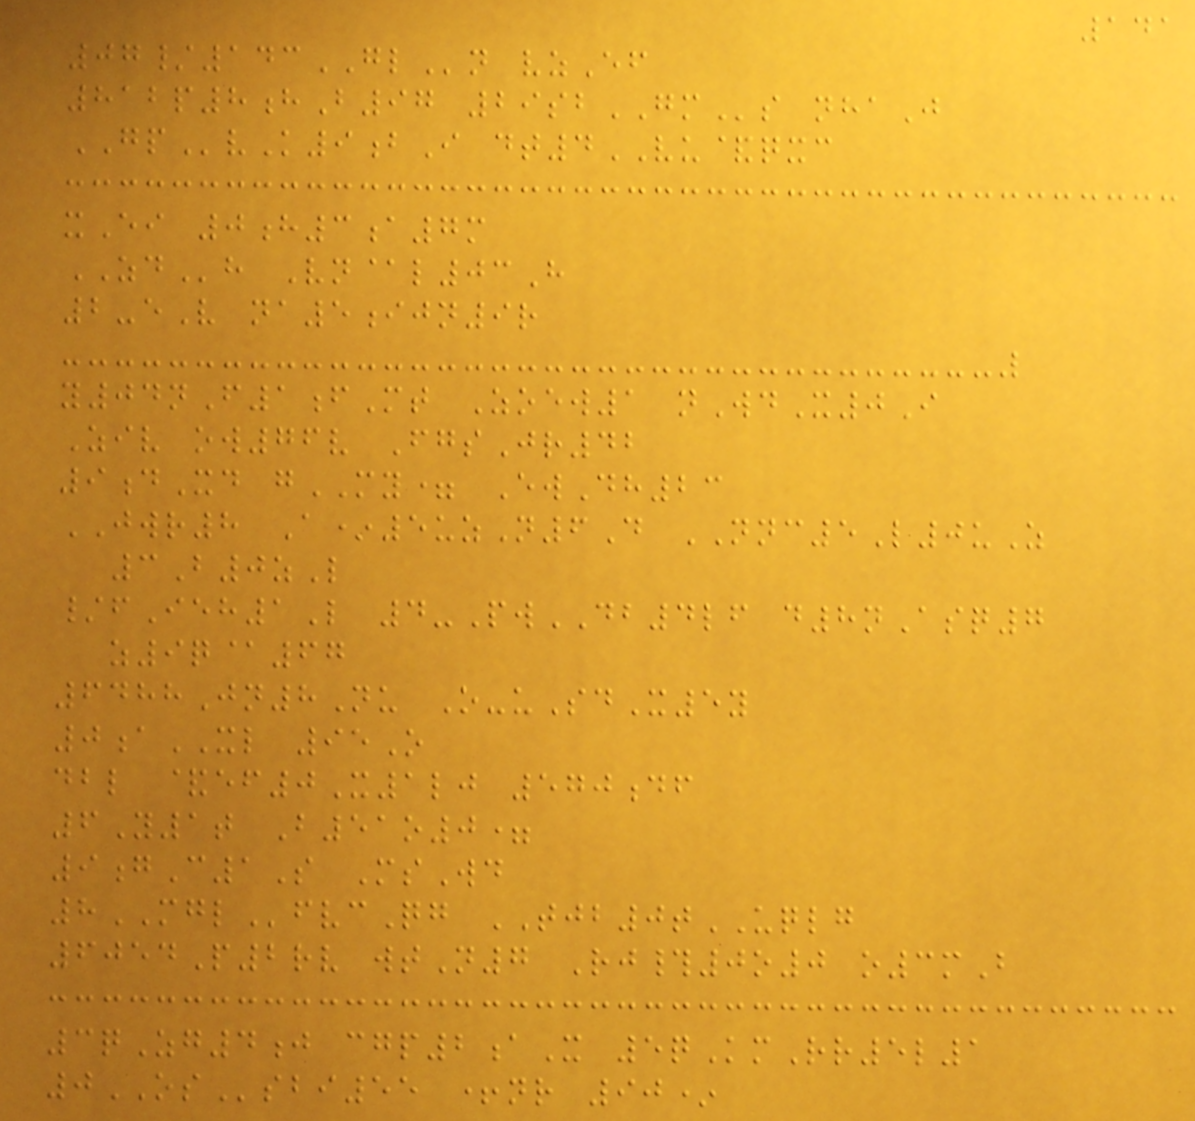141
07/143GLn vzEf
812p8hB97 29sbGMs nhaJ
GPvK9bI dt4VU&qxc
xEi 0h3a7m
ZDh Vn@l03H
2-eV na5ijn9r
y04nF1fMt Zoew1 nWdX0I
Ziv ow76v FgsJr42
9dXd gMY= EwDh23
JWR8 A*5uzN6D NNC5L0uZ
3B0zL
/fIeh1L 4-PwDB4lf d8nAsq7
z9q@67
6488Jn8Nu O-uSdX5y
0aXL 95O
dbl &ef0X1lj 570df
6Y1t B51o0=
9gC1S MsWd
8MGLfvcQg TJB0tUQLG
6054P2rv wtN7 Rj#0o0 o3mB
3qZg4j cgp2aX 5qKmRr5l1
0OSsbi55 +nr 90*
